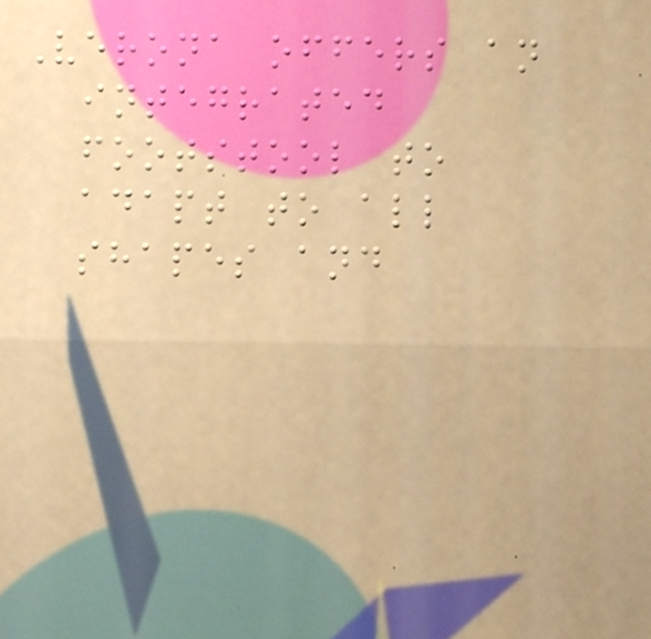Verona offers an
integrated
footstool to
adapt to all
shapes and
